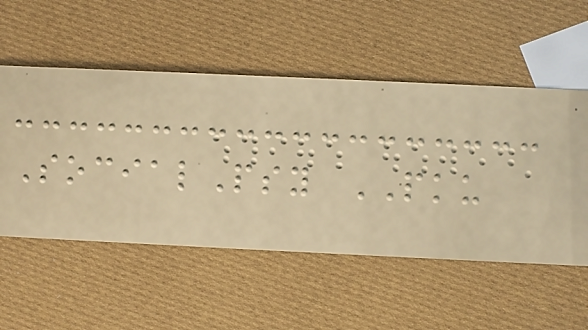SocialPsy PKU
